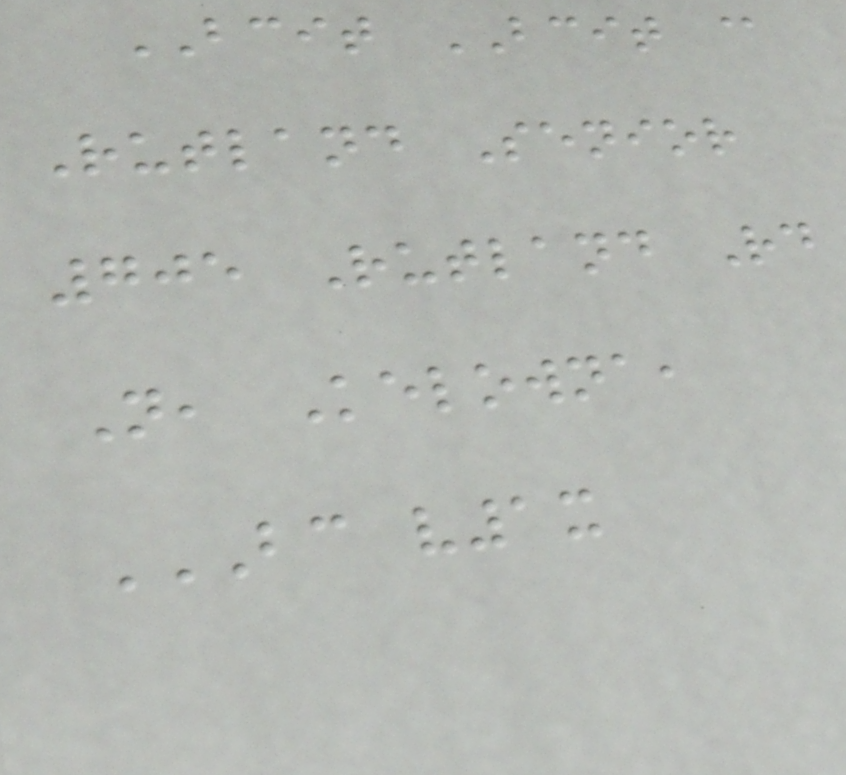BCIT BCIT @
Rutland Senior
705 Rutland Rd
N, Kelowna,
BC V1X
